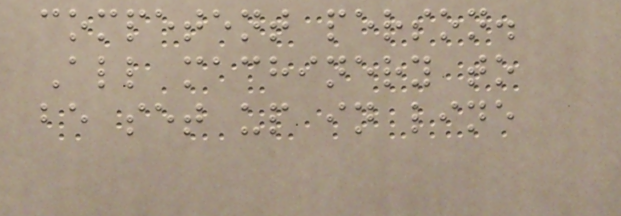competent person.
All machinery to
be set up in line
